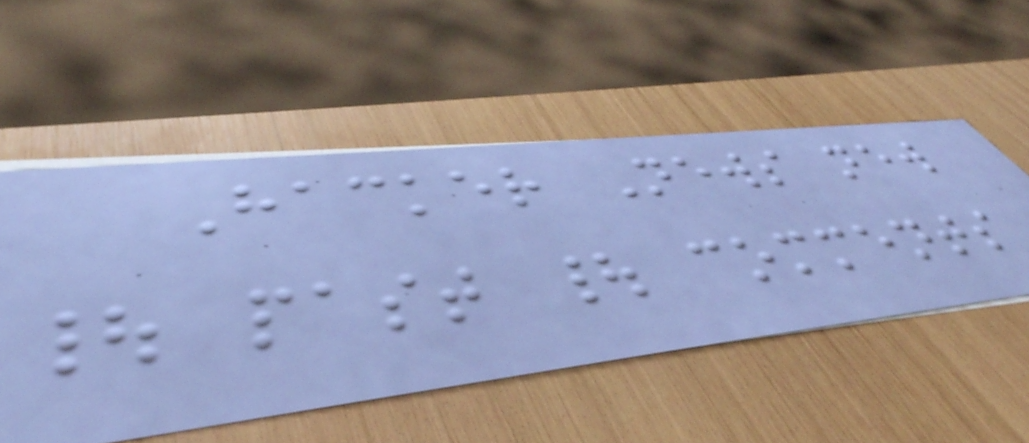Hacker News new
| past | comments
